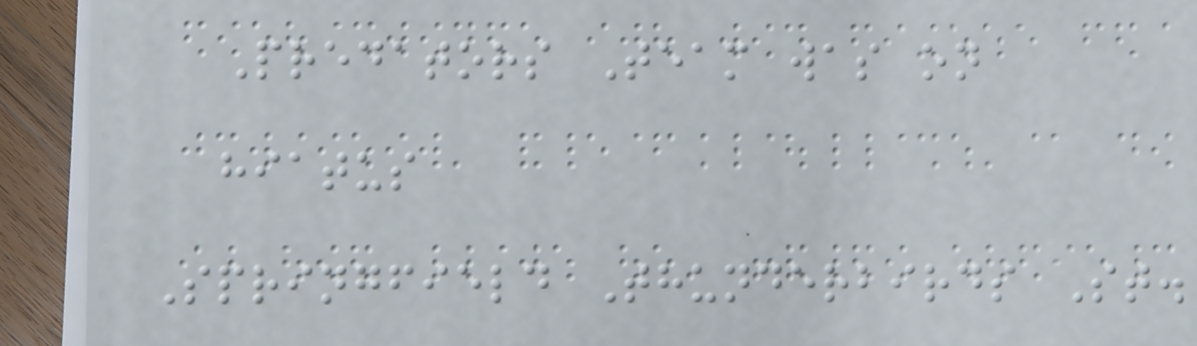Predators Team was on
hiatus
Springfield Thunderbirds St.
